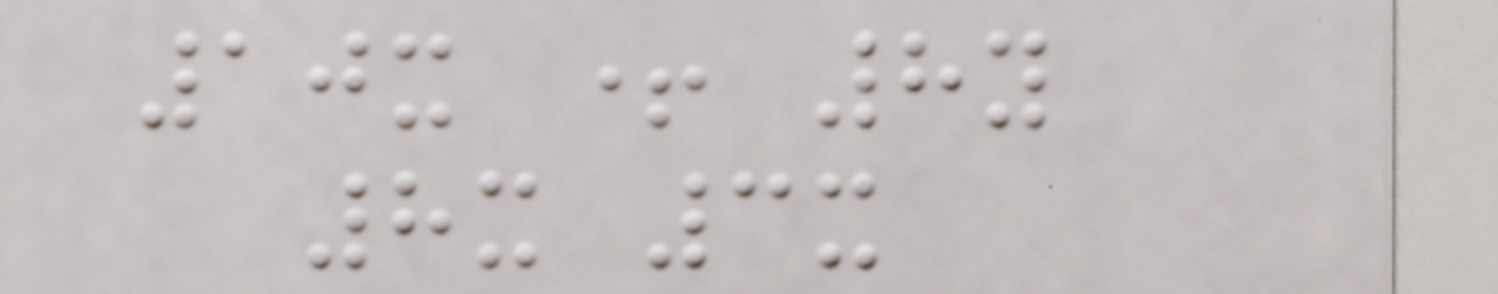10x + 8y
8x 3x
